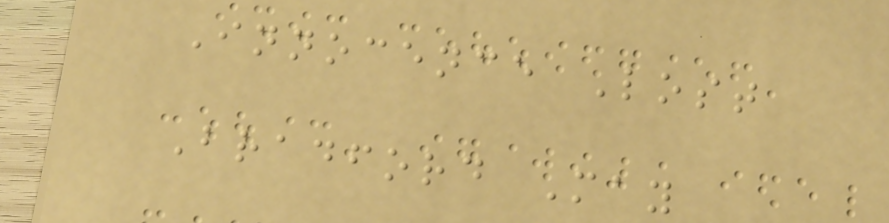Innocence Lost
Bradford May
